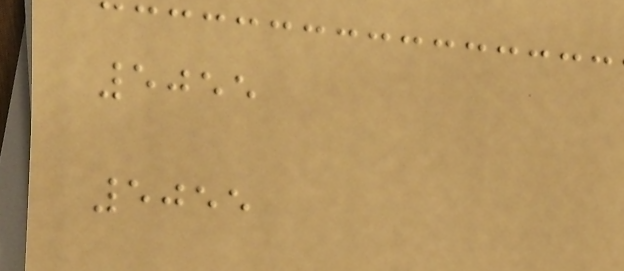5055
5055
